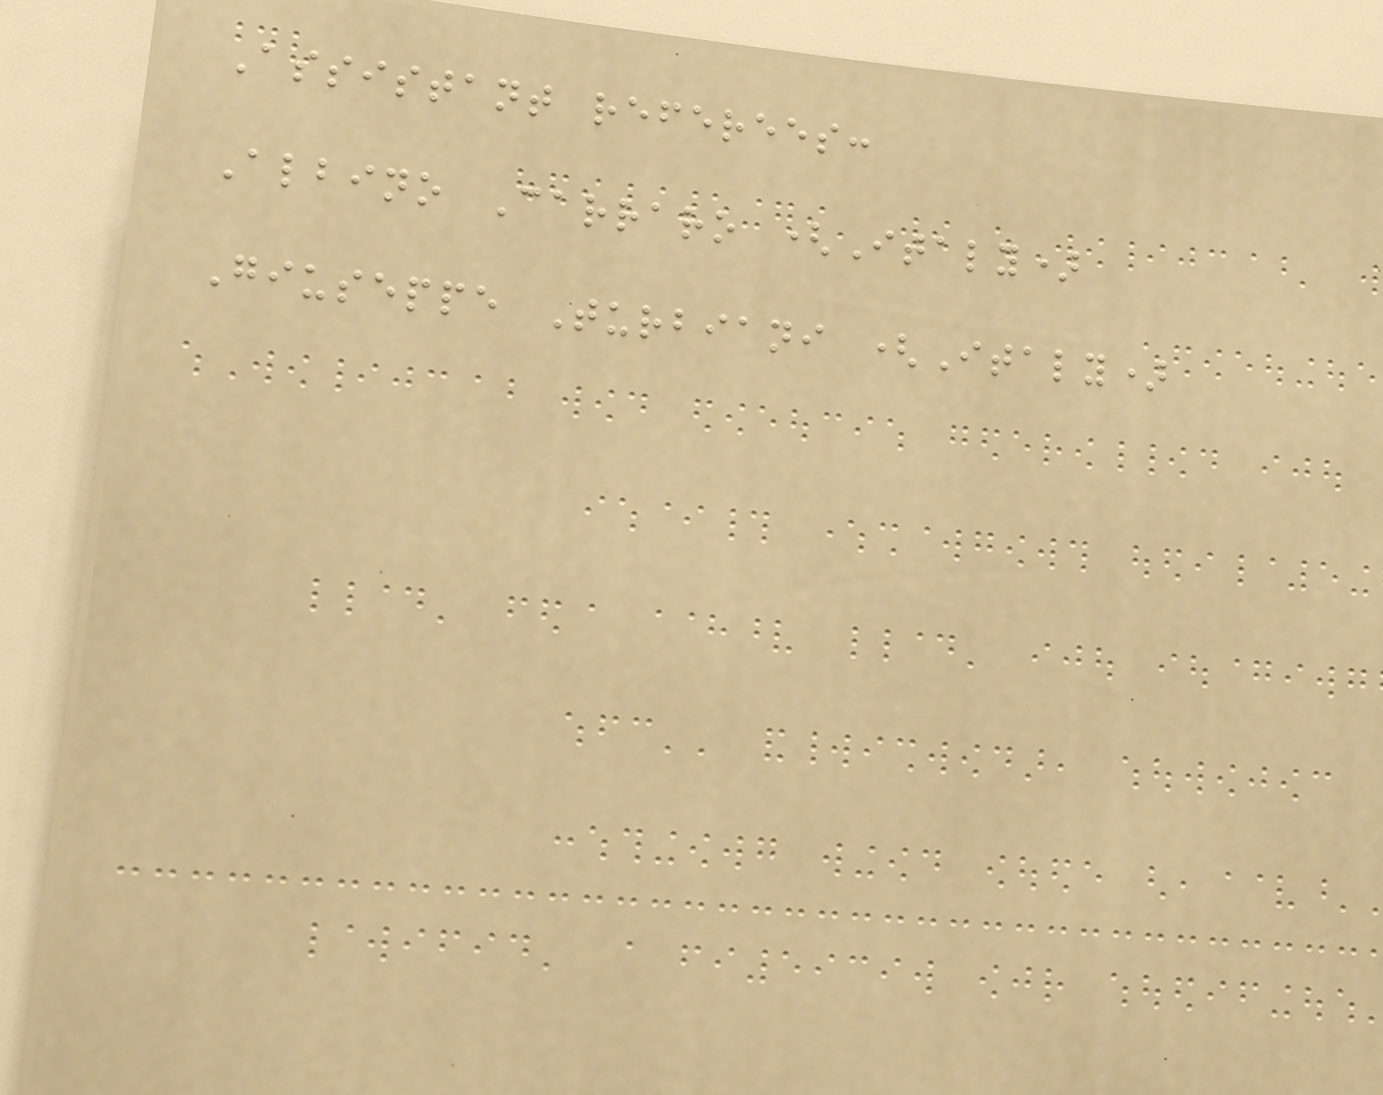Assistant referees:
Albino Carraro (Italy)
Giuseppe Turbiani (Italy)
